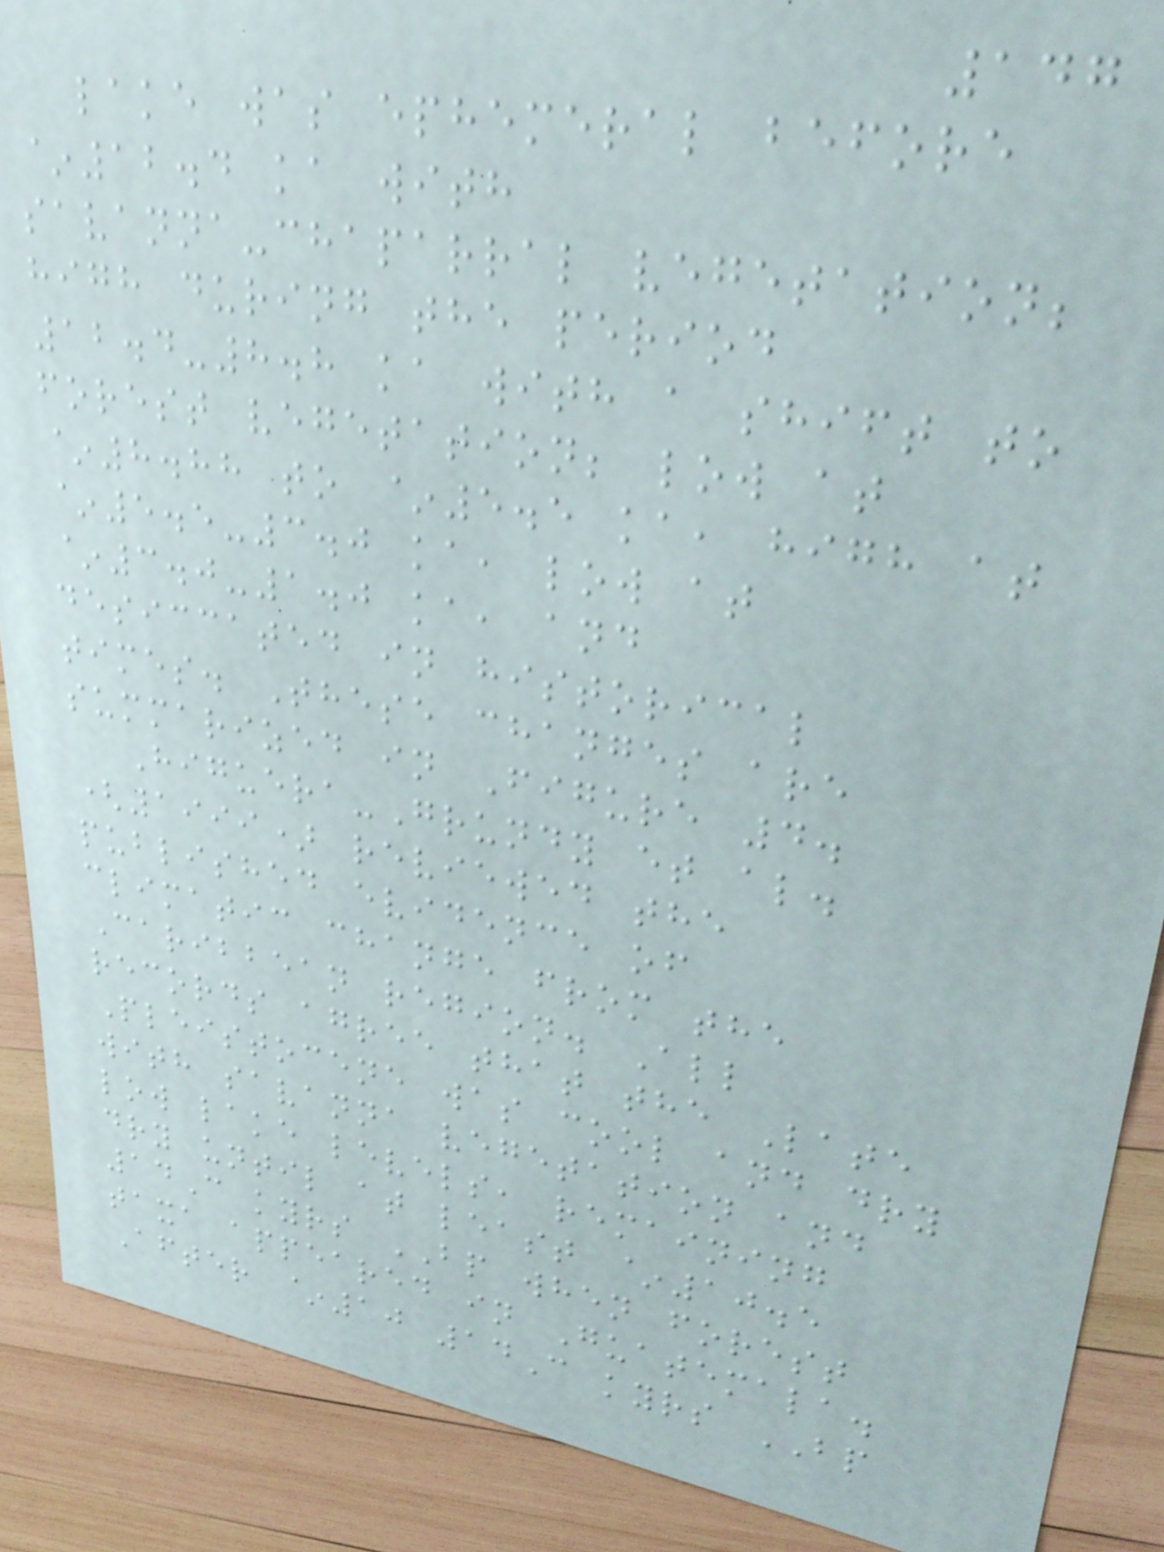147
lake was ephemeral before
~12.4 ka with
savanna-chaparral vegetation;
high during the period
12.4-8.8 ka with a shift to
forest vegetation; low at
~8.88 to ~5.5 ka, high at
~5.5-3.0 ka, low at
~3.0-1.0 ka, and
desiccated in historical
times. These changes are
summarized in Figure 4.
Higuera-Grundy et al.
(1999) reviewed the
published evidence of
climatic change from the
Caribbean region. All
records agree that the Late
Pleistocene was cool and dry
with savanna vegetation and
low lake levels, remaining
dry until at least ~10.5
14C kyrs BP when forest
taxa appeared in Guatemala.
After ~10 14C kyrs BP
